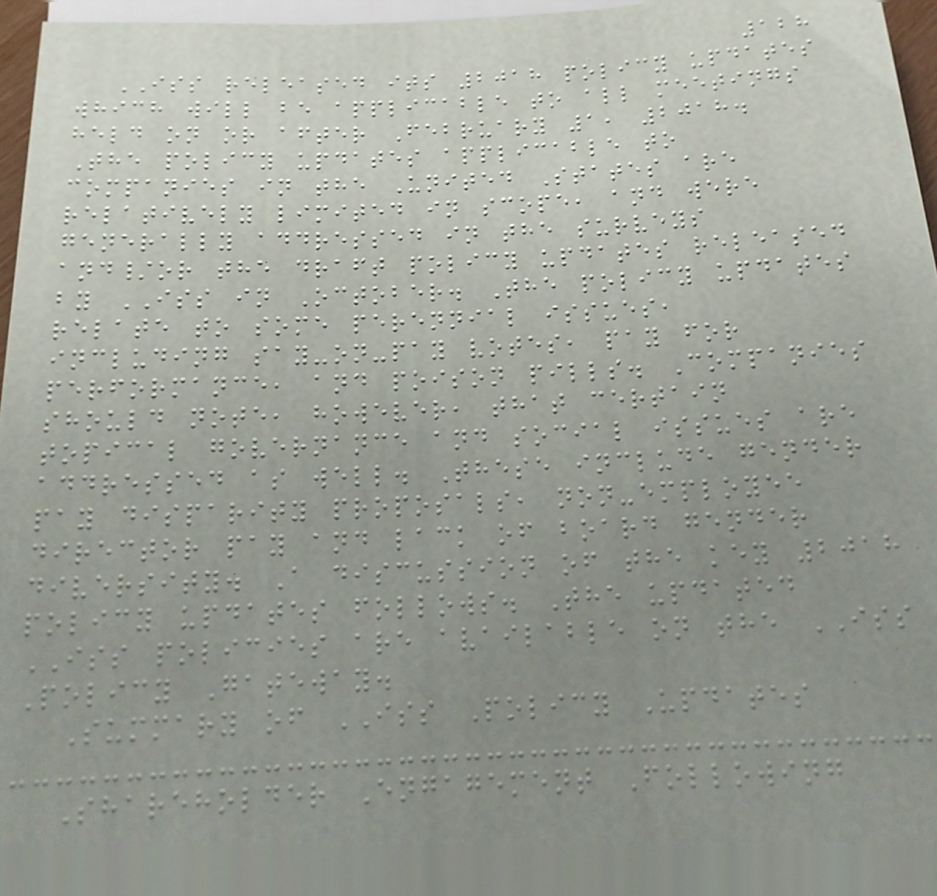128
ISS released its 2018 policy updates
which will be applicable to all meetings
held on or after February 1, 2018.
The policy updates applicable to
companies in the United States are
relatively limited in scope, and were
generally addressed in the surveys
and/or the draft policy updates released
by ISS in October. The policy updates
relate to some perennial issues,
including say-on-pay votes, pay for
performance, and poison pills. Companies
should note, however, that certain
topical governance and social issues are
addressed as well. These include gender
pay disparity proposals, non-employee
director pay and lack of board gender
diversity. A discussion of the key 2018
policy updates follows. The updated
ISS policies are available on the ISS
Policy Gateway.
Summary of ISS Policy Updates
Shareholder Engagement Following
